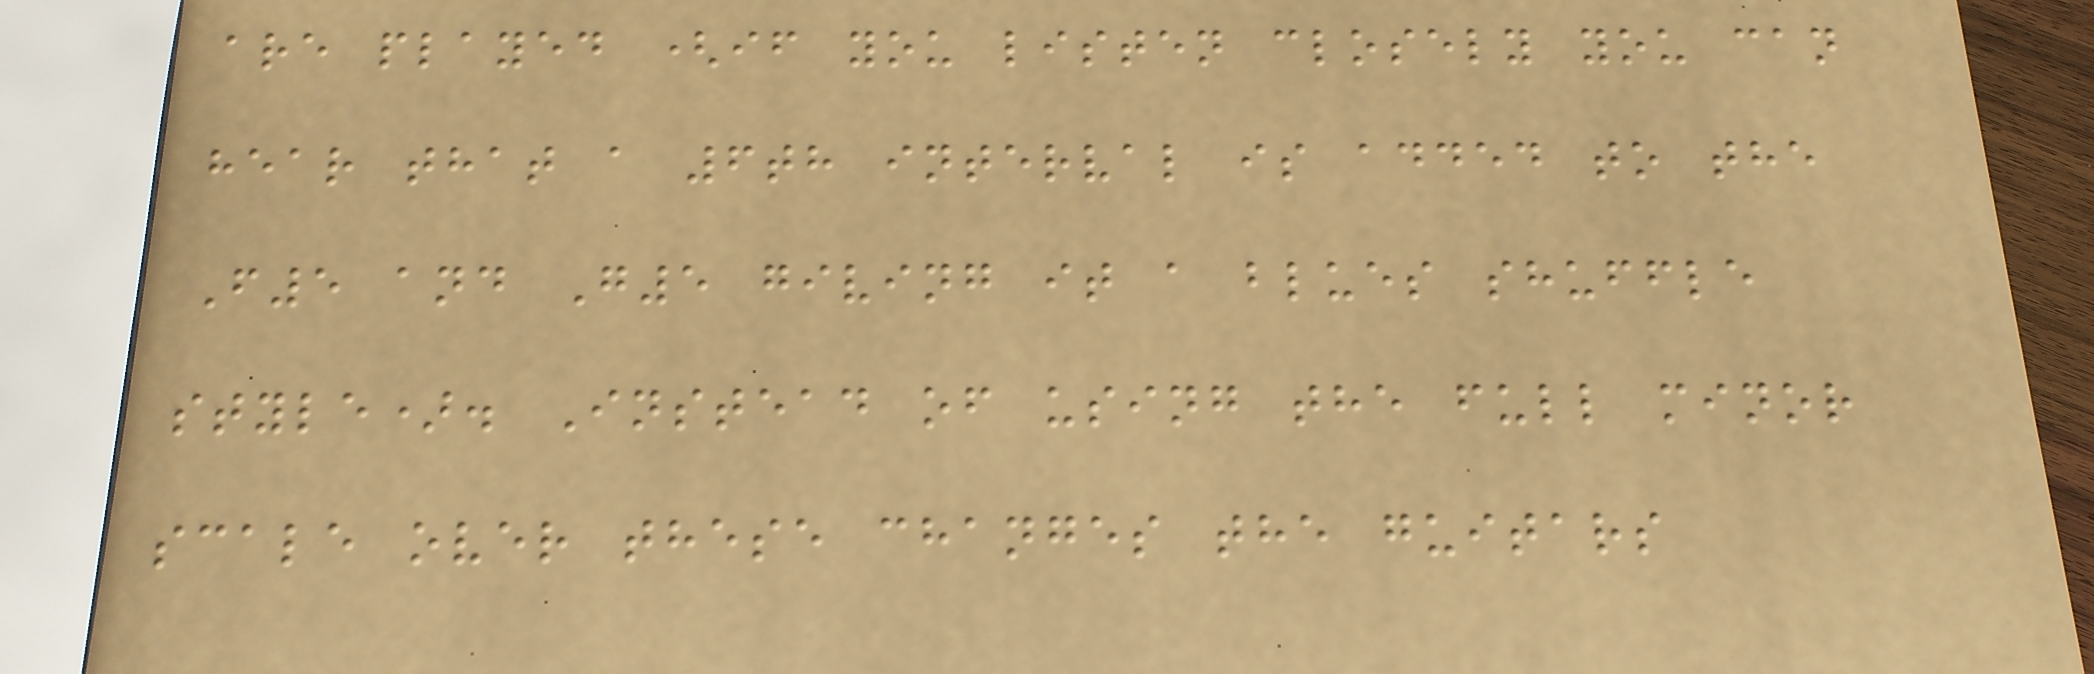are played (if you listen closely you can
hear that a 6th interval is added to the
F5 and G5 giving it a blues shuffle
style). Instead of using the full minor
scale over these changes the guitars
